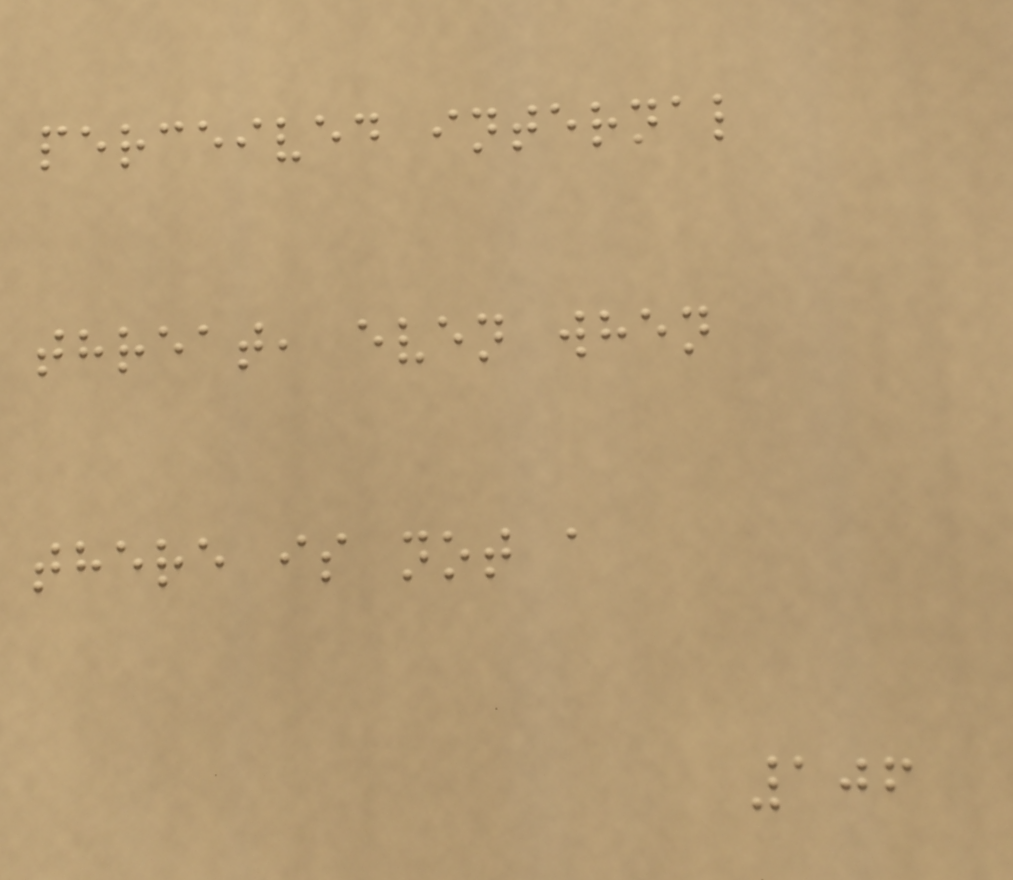perceived internal
threat, even when
there is not a
106
